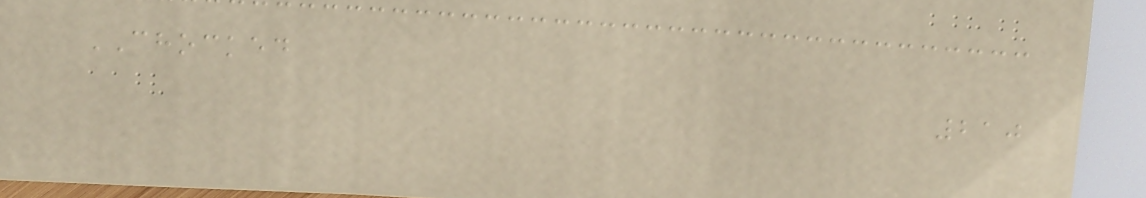CHOCKED
210
